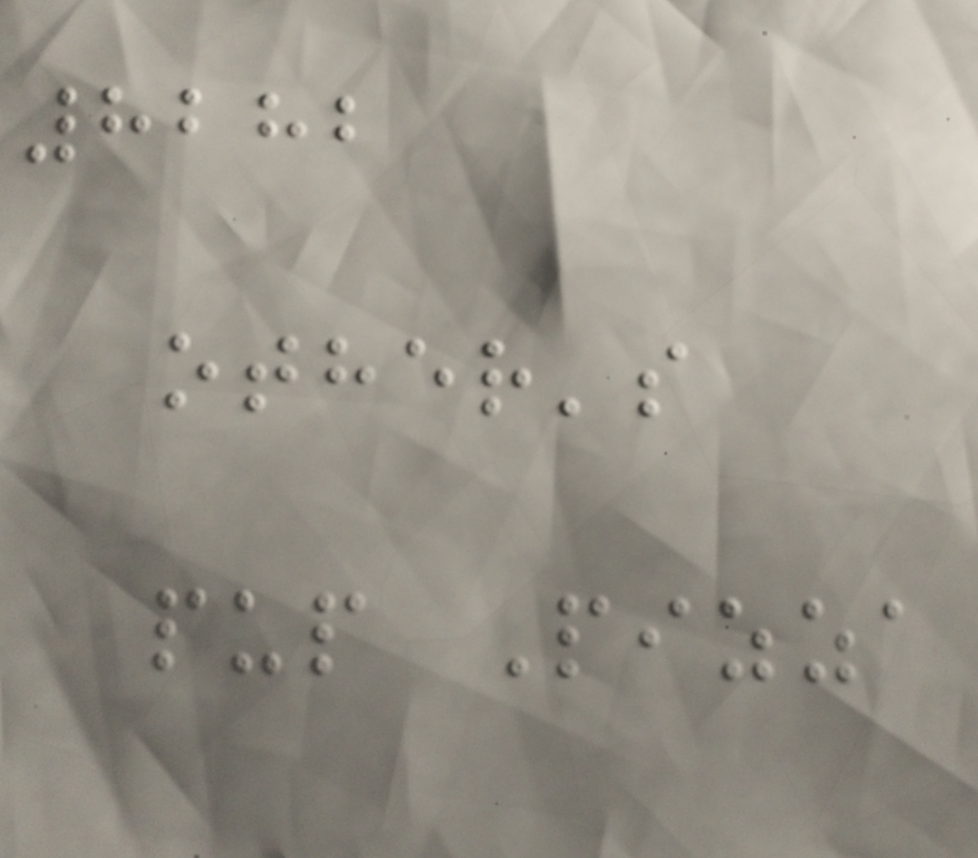8282
other's
pup Pizza
